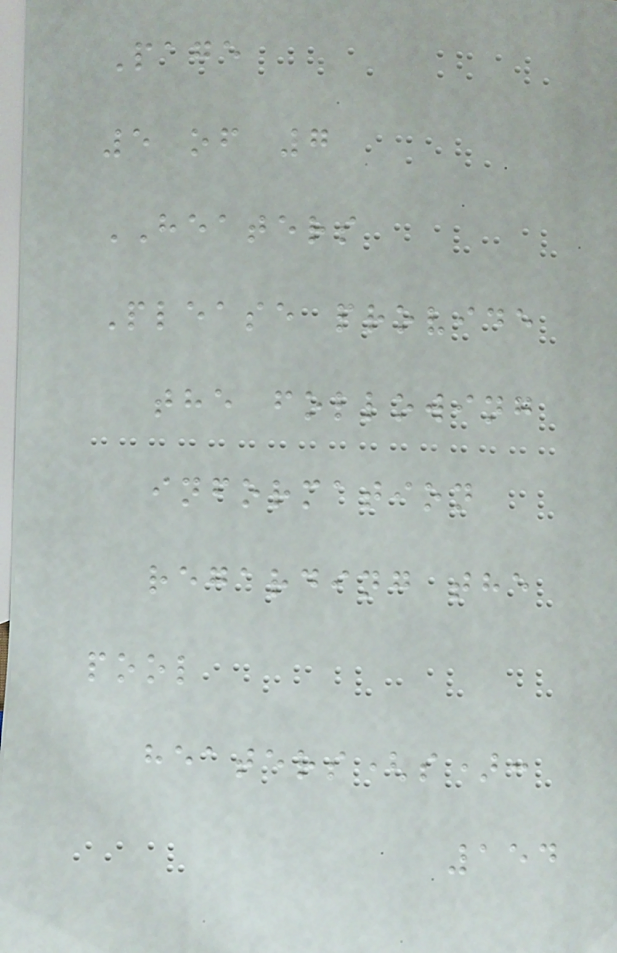Page
5 of 7
HEATERS
Please provide
the following
information
regarding the
pool
heaters(s):
154
